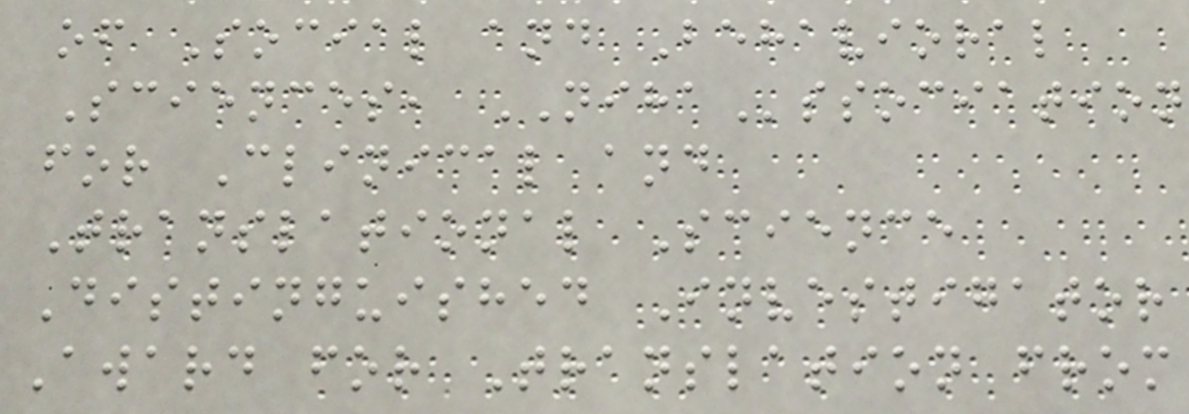of Social and Behavioral
Sciences, NIHAssociation
for Clinical and
Translational Science
Distinguished Investigator
Award for Translation from
